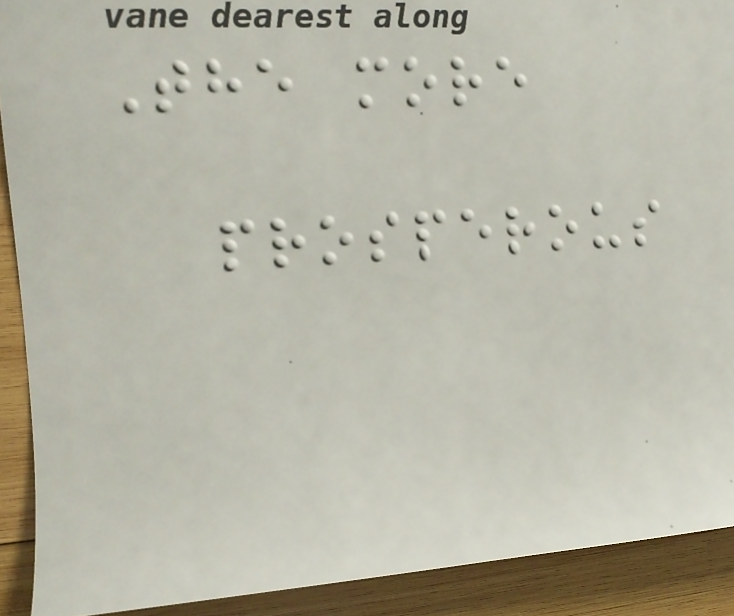The more
prosperous
